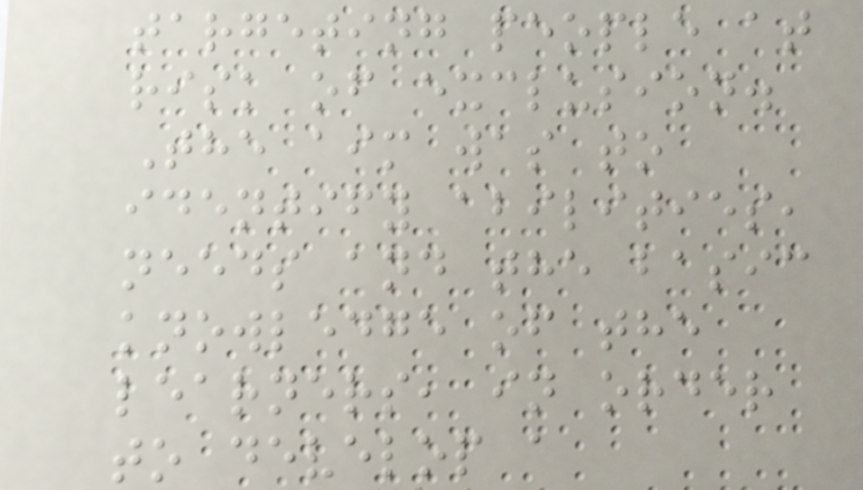targeting people at
risk of exclusion.
The aim was to
identify abilities,
needs and the basic
knowledge of the
learners, in order
to develop a
